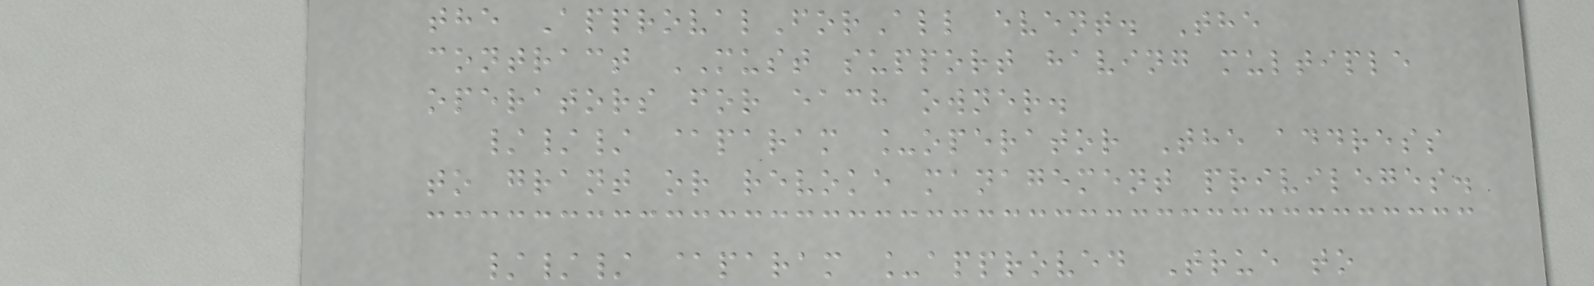the ApprovalForAll event. The
contract MUST support having multiple
operators for each owner.
/// @param _operator The address
to grant or revoke management privileges.
/// @param _approved True to
